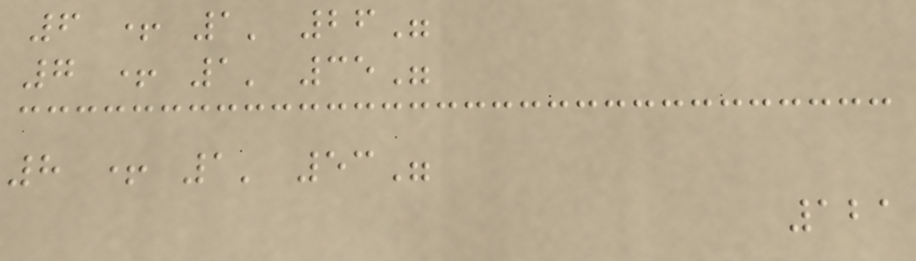6 + 1' 26"
7 + 1' 35"
8 + 1' 53"
121
